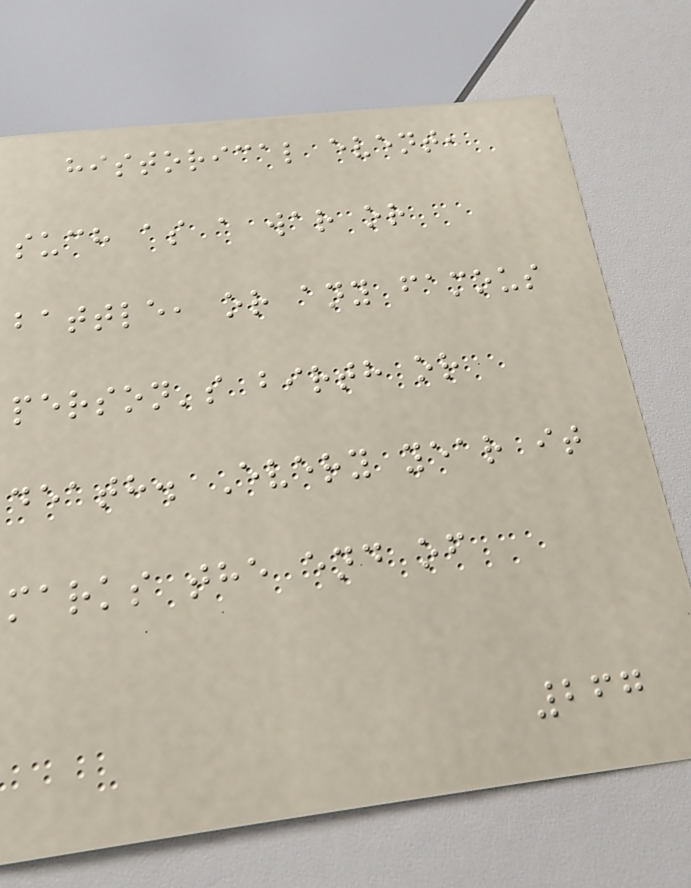historical event,
such as a war or
battle, or any famous
person's birth or
death. Every year it
marks the end of
267
